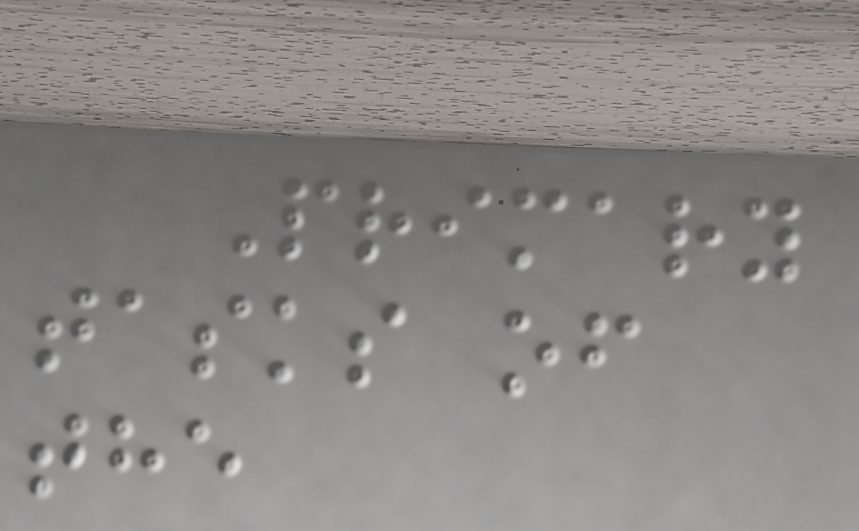Primary
tasks of
the
